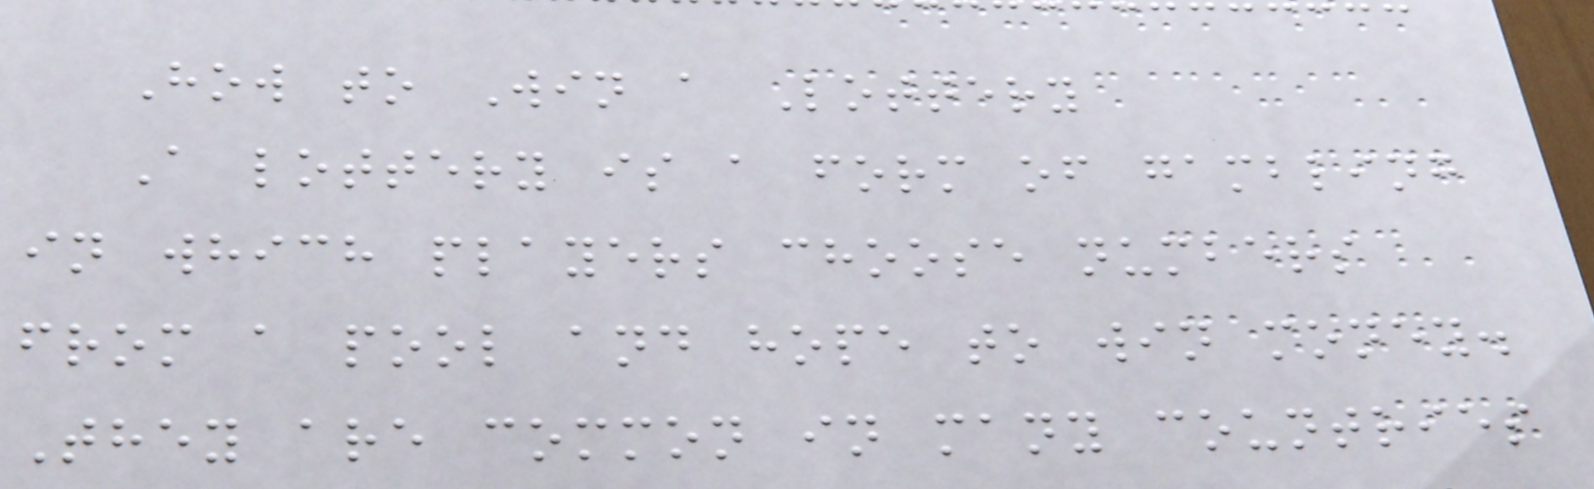How to Win a Lottery
A lottery is a form of gambling
in which players choose numbers
from a pool and hope to win money.
They are common in many countries
